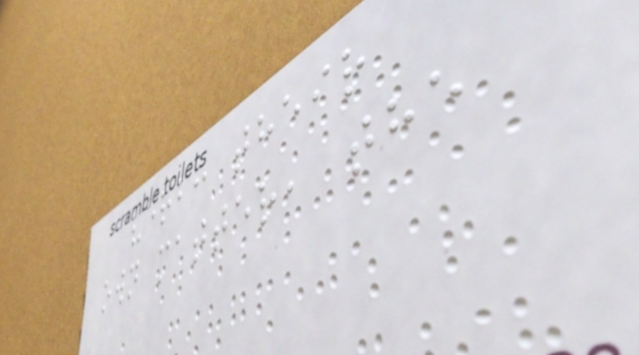verb: their
own matter, the
